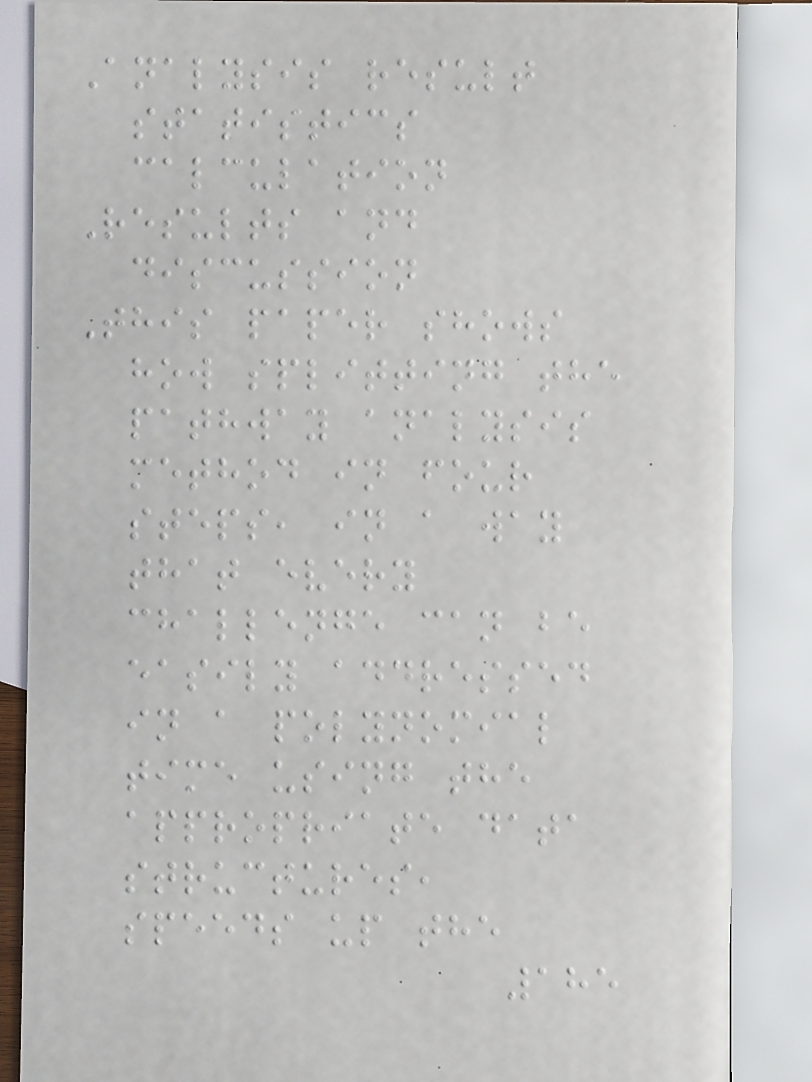Analysis result
statistics
calculation
Results and
discussion
This paper shows
how splitting the
pathway analysis
method in four
steps, in a way
that every
challenge can be
easily addressed
in a polynomial
time using the
appropriate data
structures,
speeds up the
185
